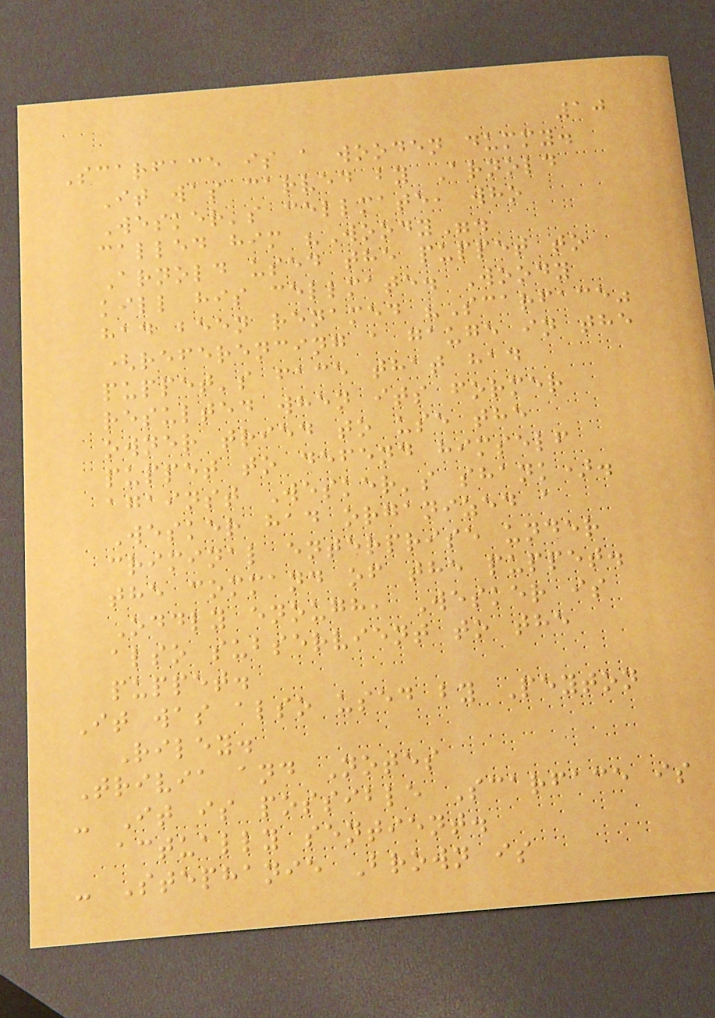10
Scarface is a wooden dummy.
It was carved by Arnold
Wesker's cellmate, who
called him "Woody".
Arnold used the puppet to
kill his cellmate. Woody
had been renamed "Scarface"
(referencing a gauge in the
puppet's face that had
resulted when its former
owner tried to use the
puppet to defend himself
against Wesker's shank).
Wesker had organized a
criminal enterprise under
the command of the puppet.
Oddly enough, Wesker is
also subservient to the
puppet.
It was also used by Peyton
Riley.
Trivia and Notes
- It is possible Scarface is
actually sentient.
- Stephanie Brown is
